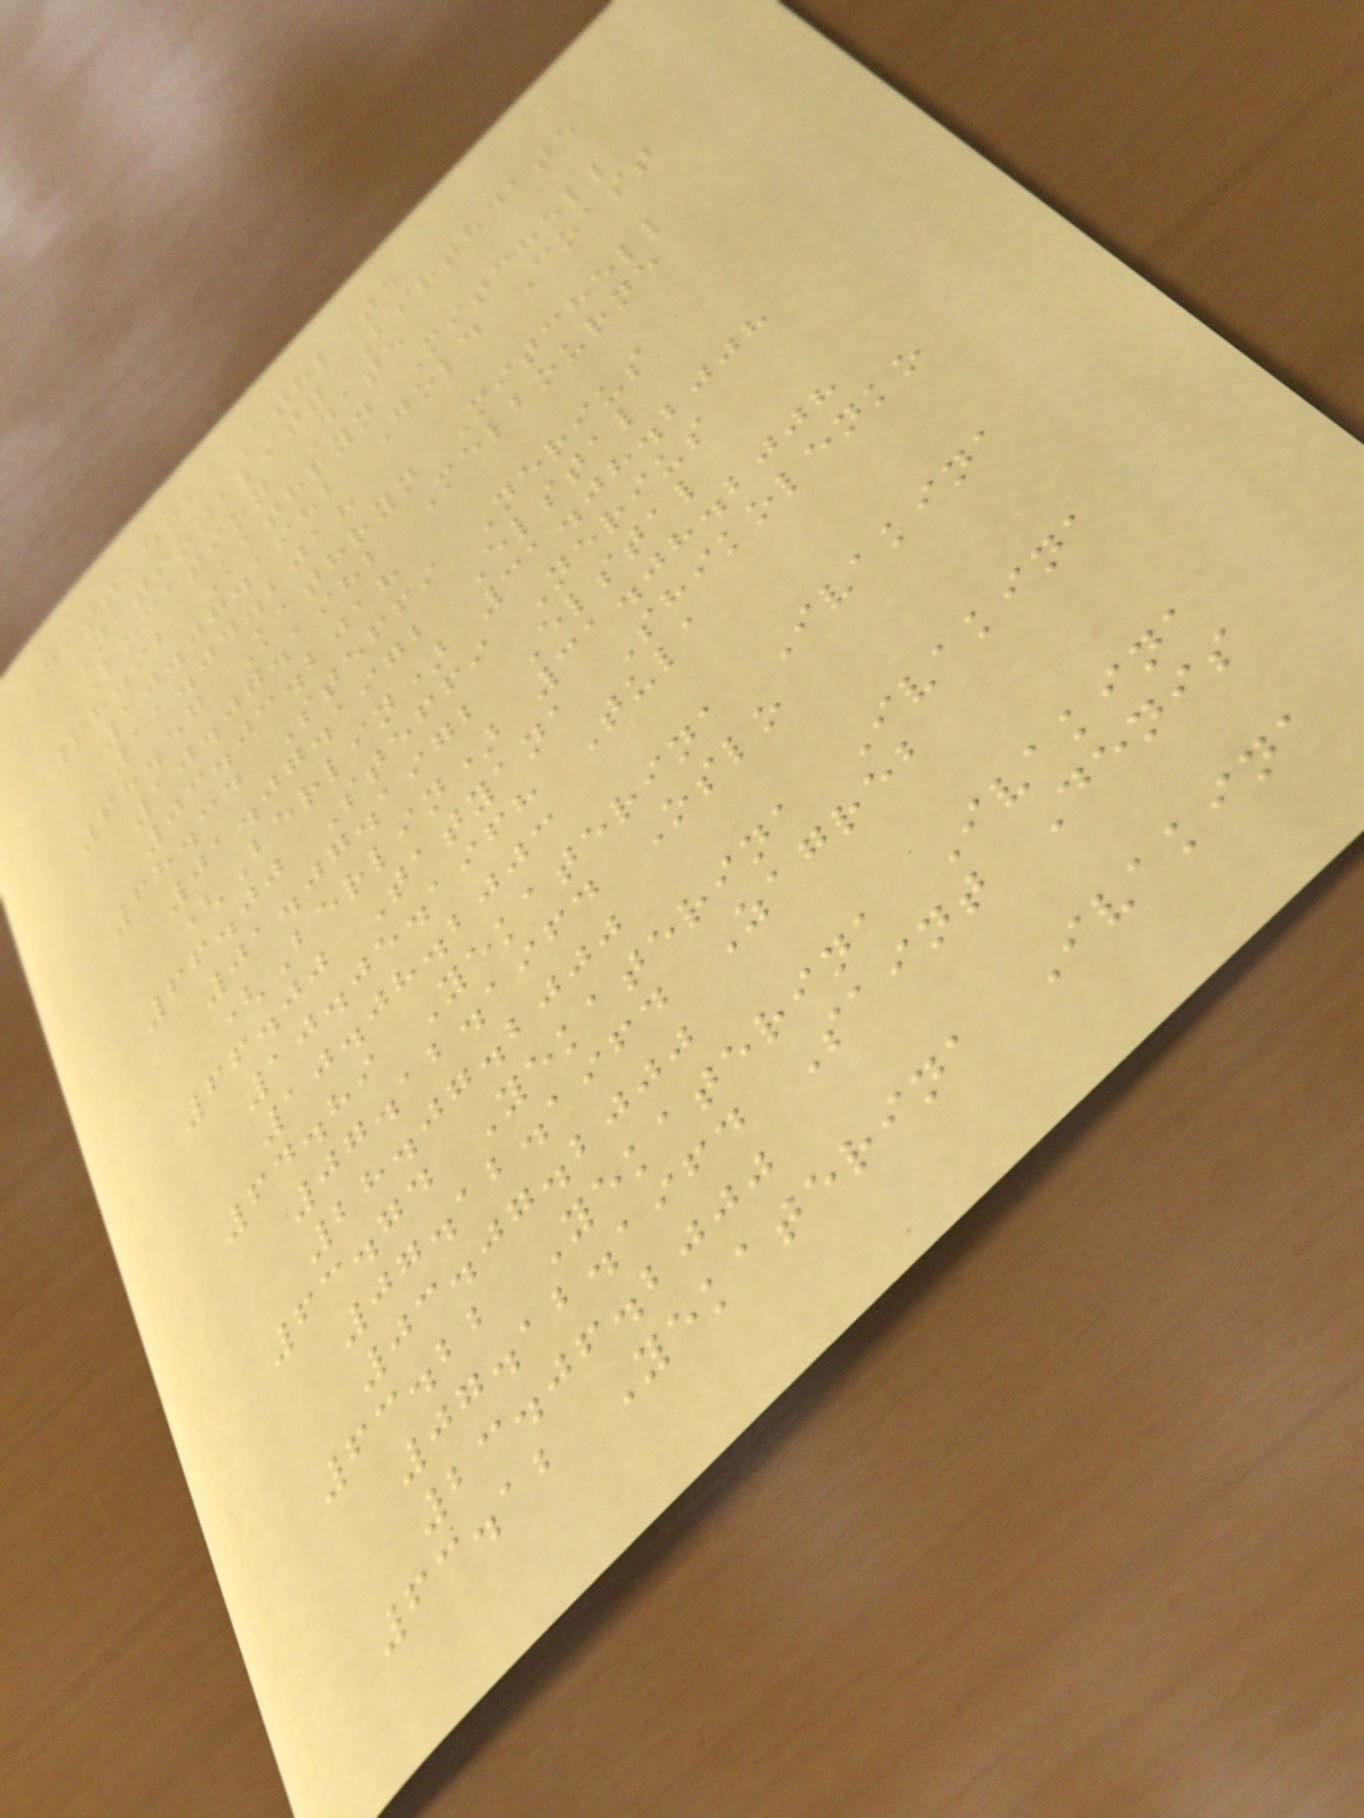Distance Athlete
Nationality Birthdate
Location Date
68.92 Kathryn Mitchell
10.07.1982 Gold Coast
11.04.2018
68.57 Kathryn Mitchell
10.07.1982 Melbourne
03.03.2018
68.34 Steffi Nerius
01.07.1972 Elstal
(Berlin) 31.08.2008
66.00 Steffi Nerius
01.07.1972 Elstal
(Berlin) 31.08.2008
66.00 Tatyana Shikolenko
10.05.1968 Tula
10.08.2003
64.89 Yekaterina Ivakina
07.12.1964 Oslo
28.07.2000
63.74 Yekaterina Ivakina
07.12.1964 Zagreb
03.07.2000
63.22 Yekaterina Ivakina
07.12.1964 Saint Denis
23.06.2000
63.12 Yekaterina Ivakina
